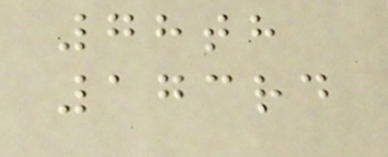78th
173rd
